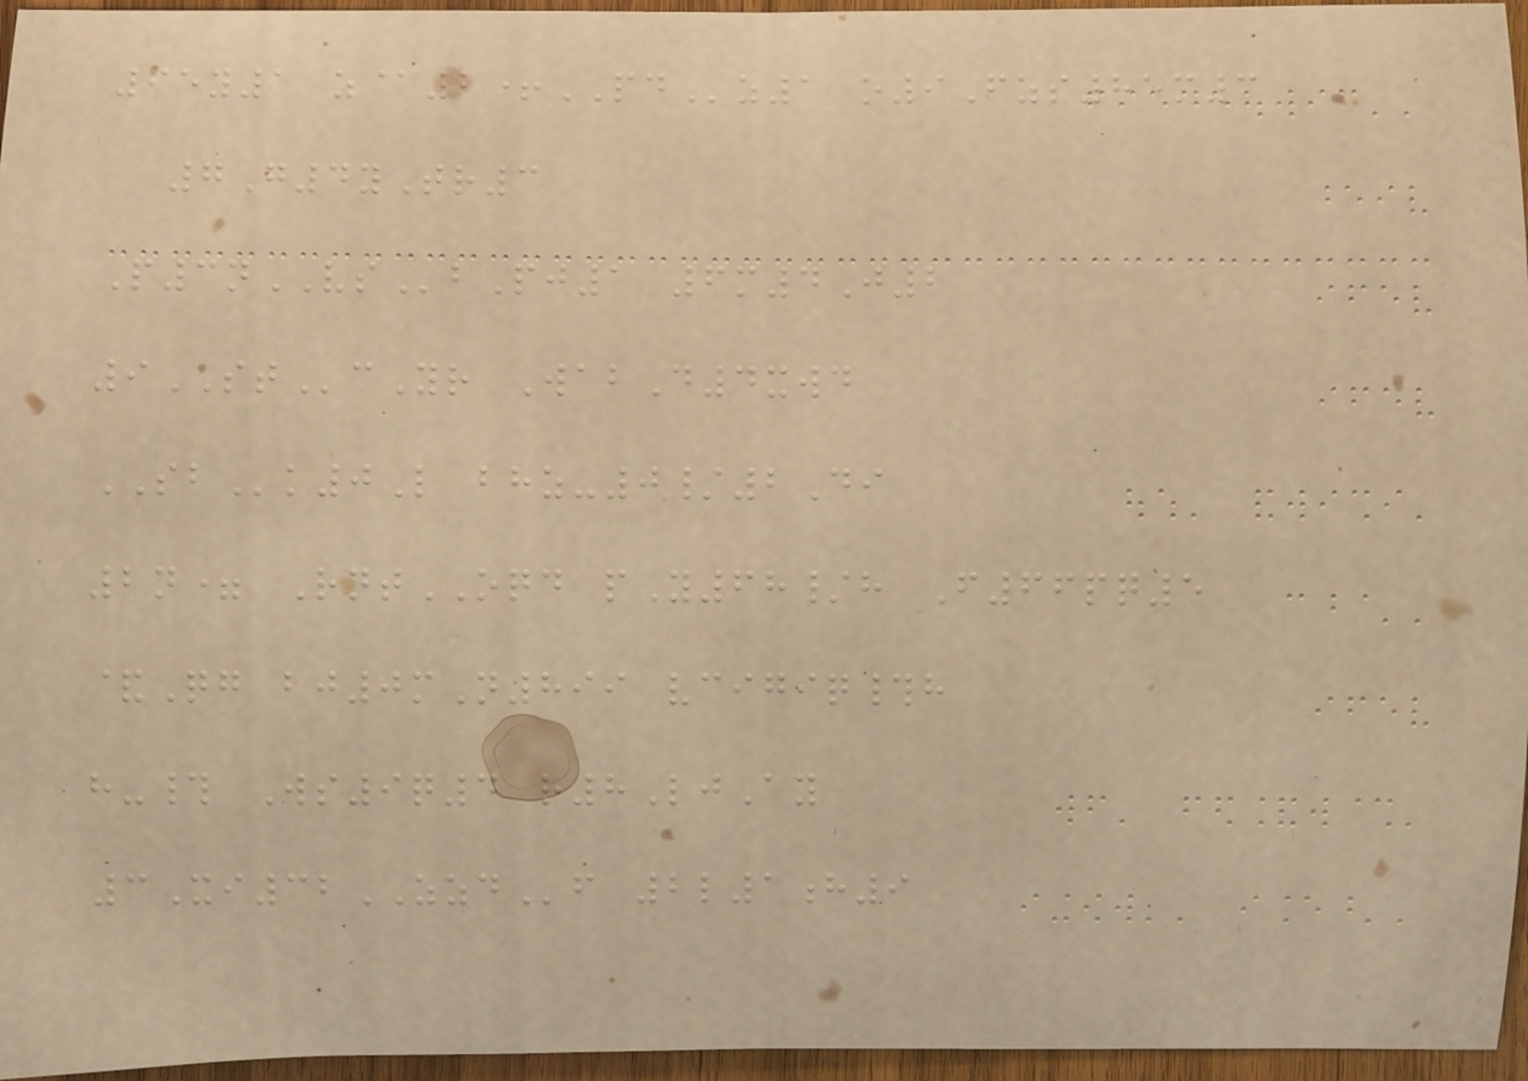65y1 z@2+PDz1 o9Fzs85m3
7G4yTr3
P3nVSbPj1 6m4J2
9STcYr WabD4xwd
SBk0L bhz-0/2Di
2n= RntOQD pY68/h F66pq5
&Qg bj0mN899 vcigiq#h
h-# Ws9q4 r8LjAy
3Xi32ZZDf 2l1h9
